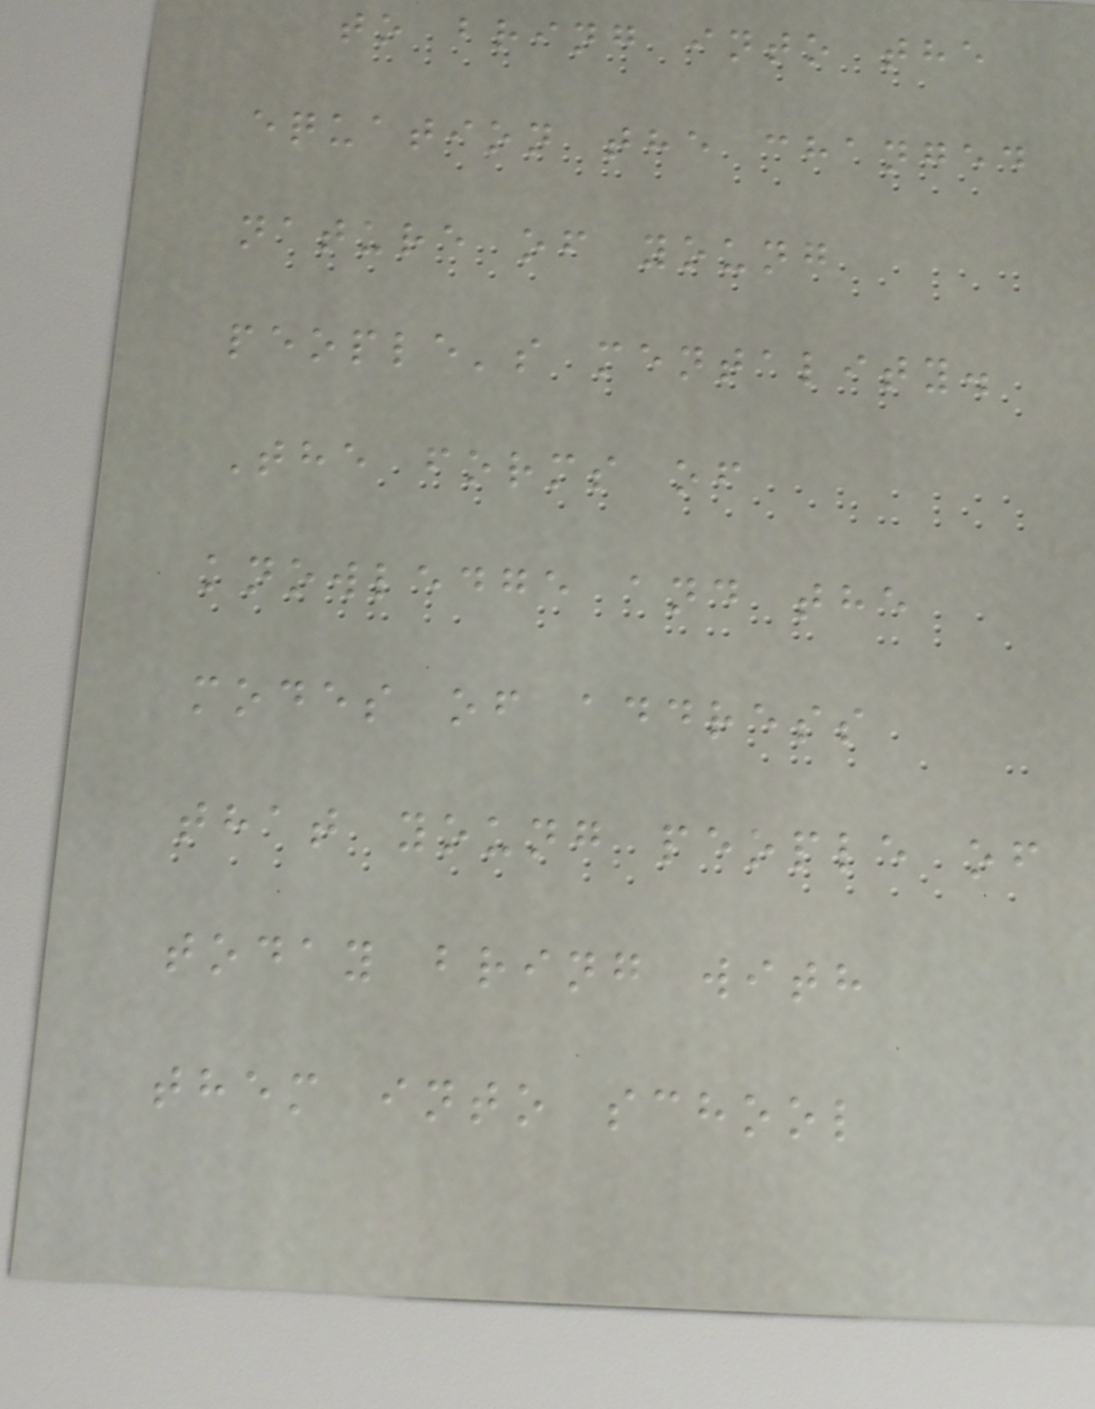to bring into the
equation the changed
nature of young
people's mentality.
The forms of
knowledge and the
modes of address
that young people of
today bring with
them into school
